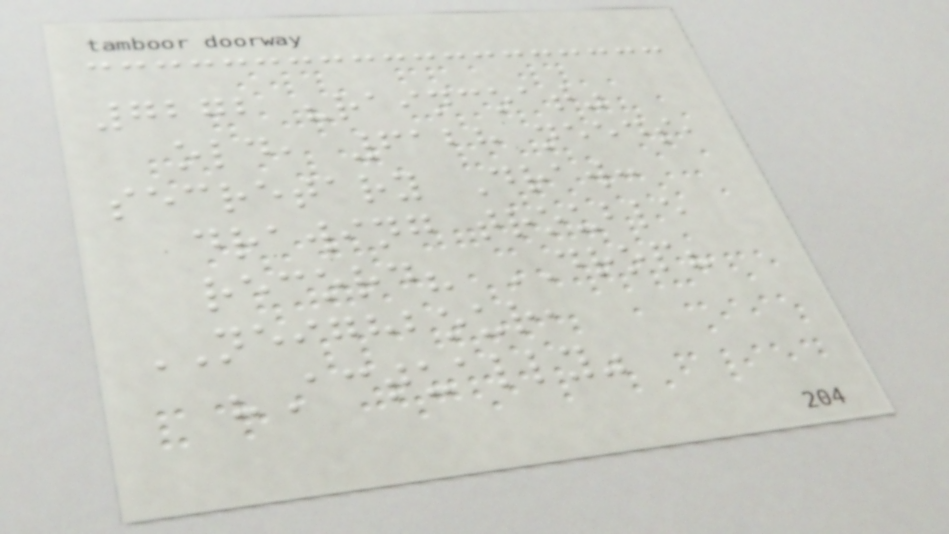7272 "raincoat"
old, 6128 needs,
secretary Draw:
drawing trouble
record? DROP?
NEIGHBOUR,
"Actually"
